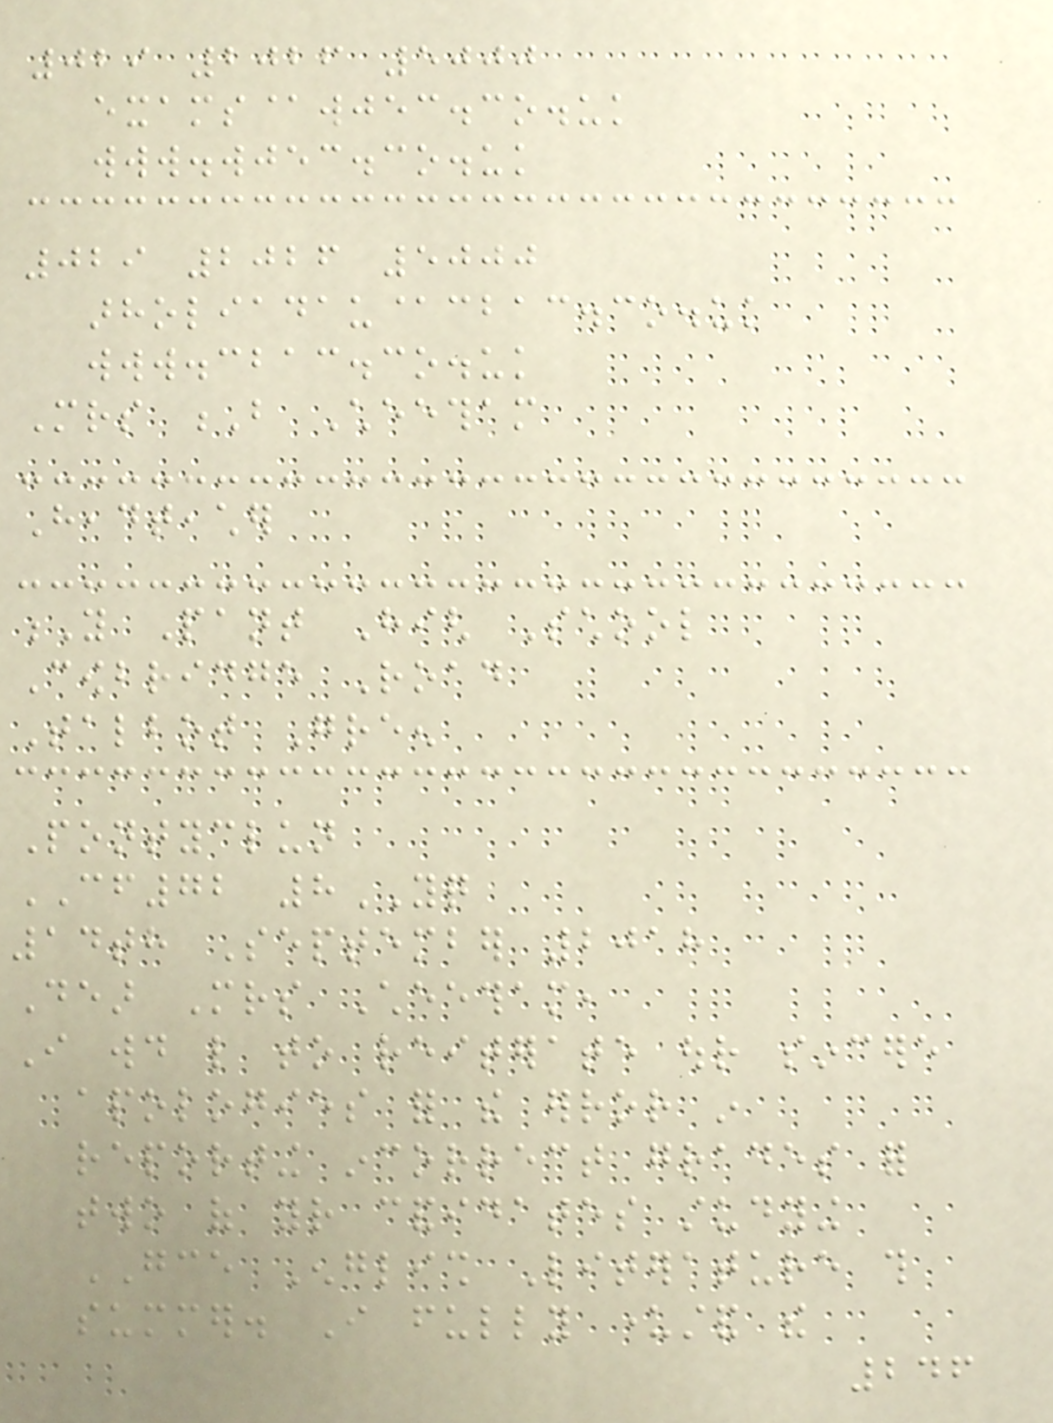029 2026 5000
exams@wjec.co.uk
www.wjec.co.uk
029 2026 5000
arholiadau@cbac.co.uk
www.cbac.co.uk
Mrs B Cheetham
Headteacher
Y Pant High School
Cowbridge Road
Talbot Green
Pontyclun
CF72 8YQ
14th September 2018
Dear Mrs Cheetham,
I would like to reiterate our sincere
apologies for the error in
reporting incorrect grades for
two of your candidates studying
GCE English Literature this
summer. I fully understand the
246
